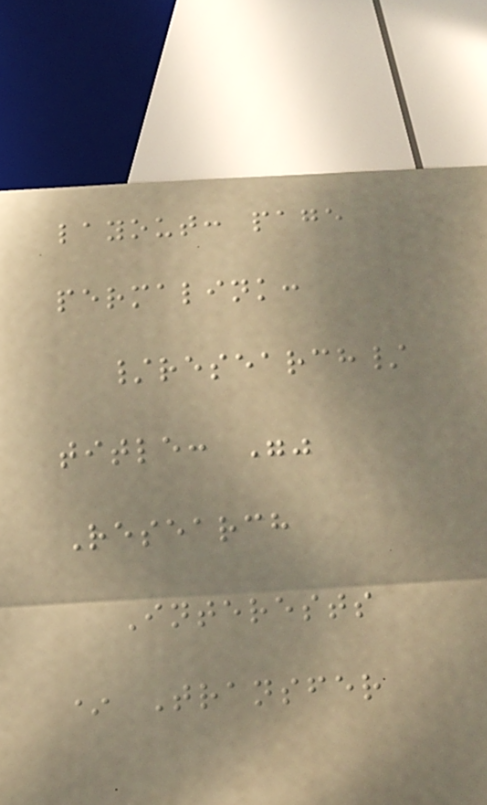layout: page
permalink:
/research/
title: ""
Research
Interests
* Transfer
